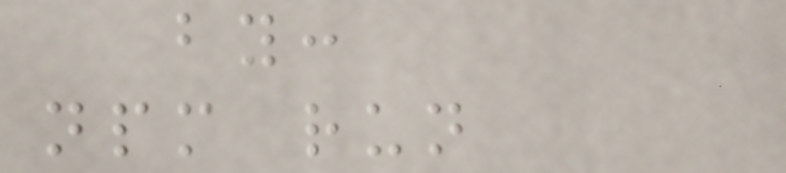by:
npm run
